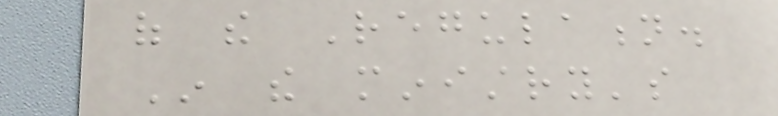of the Regulation.
In the ministry's
